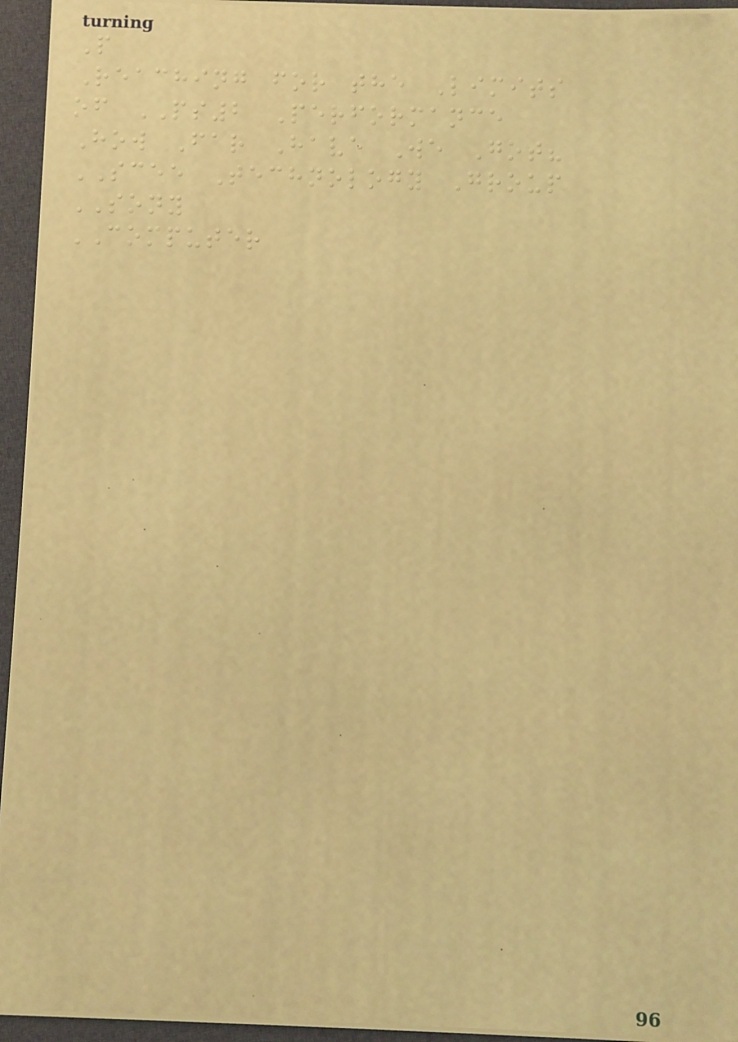P
Reaching for the Limits
of PS2 Performance
How Far Have We Got?
SCEE Technology Group
SONY
COMPUTER
